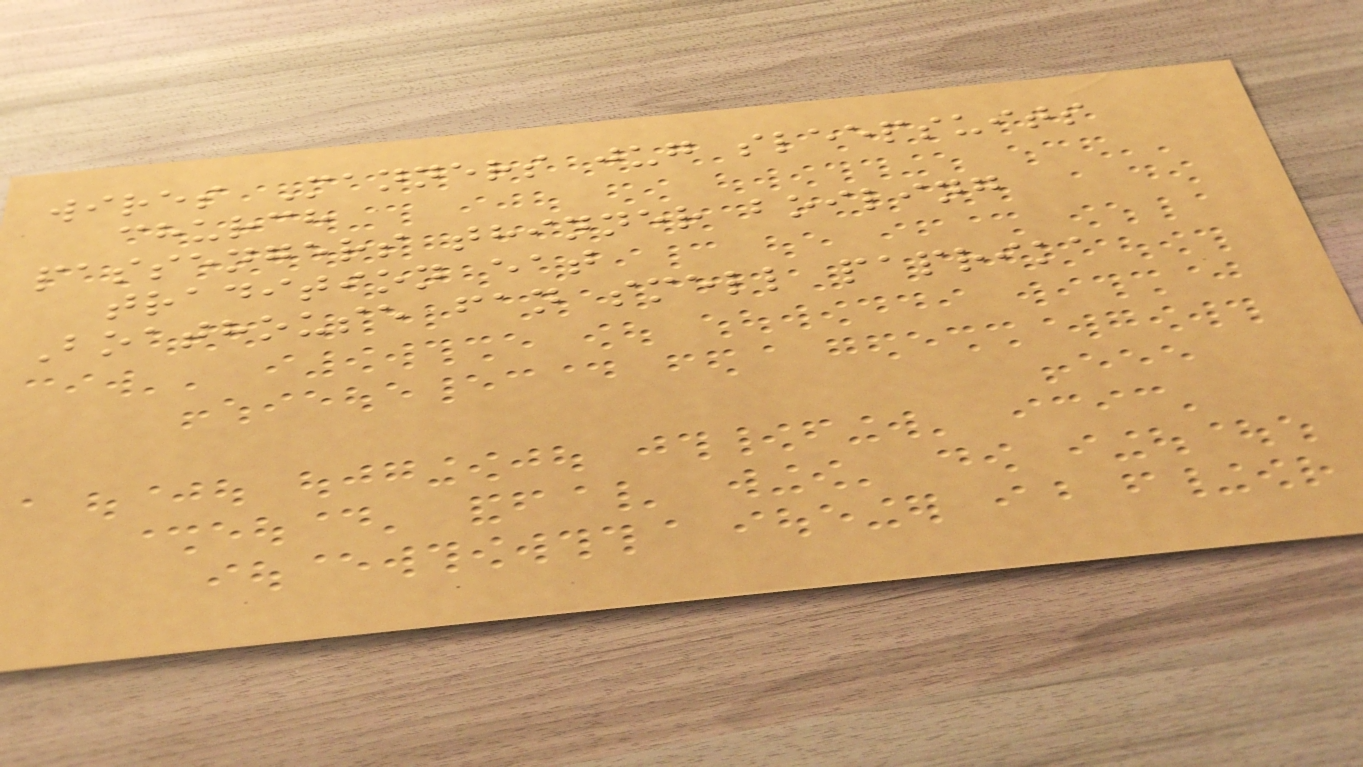wires Manners jug sleepsuits
church
passengers thinner boiling
tradition eat
Boathouse fan smell paprika
